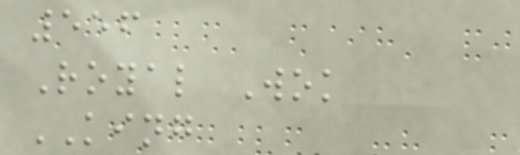556
Royal Wok
KING
